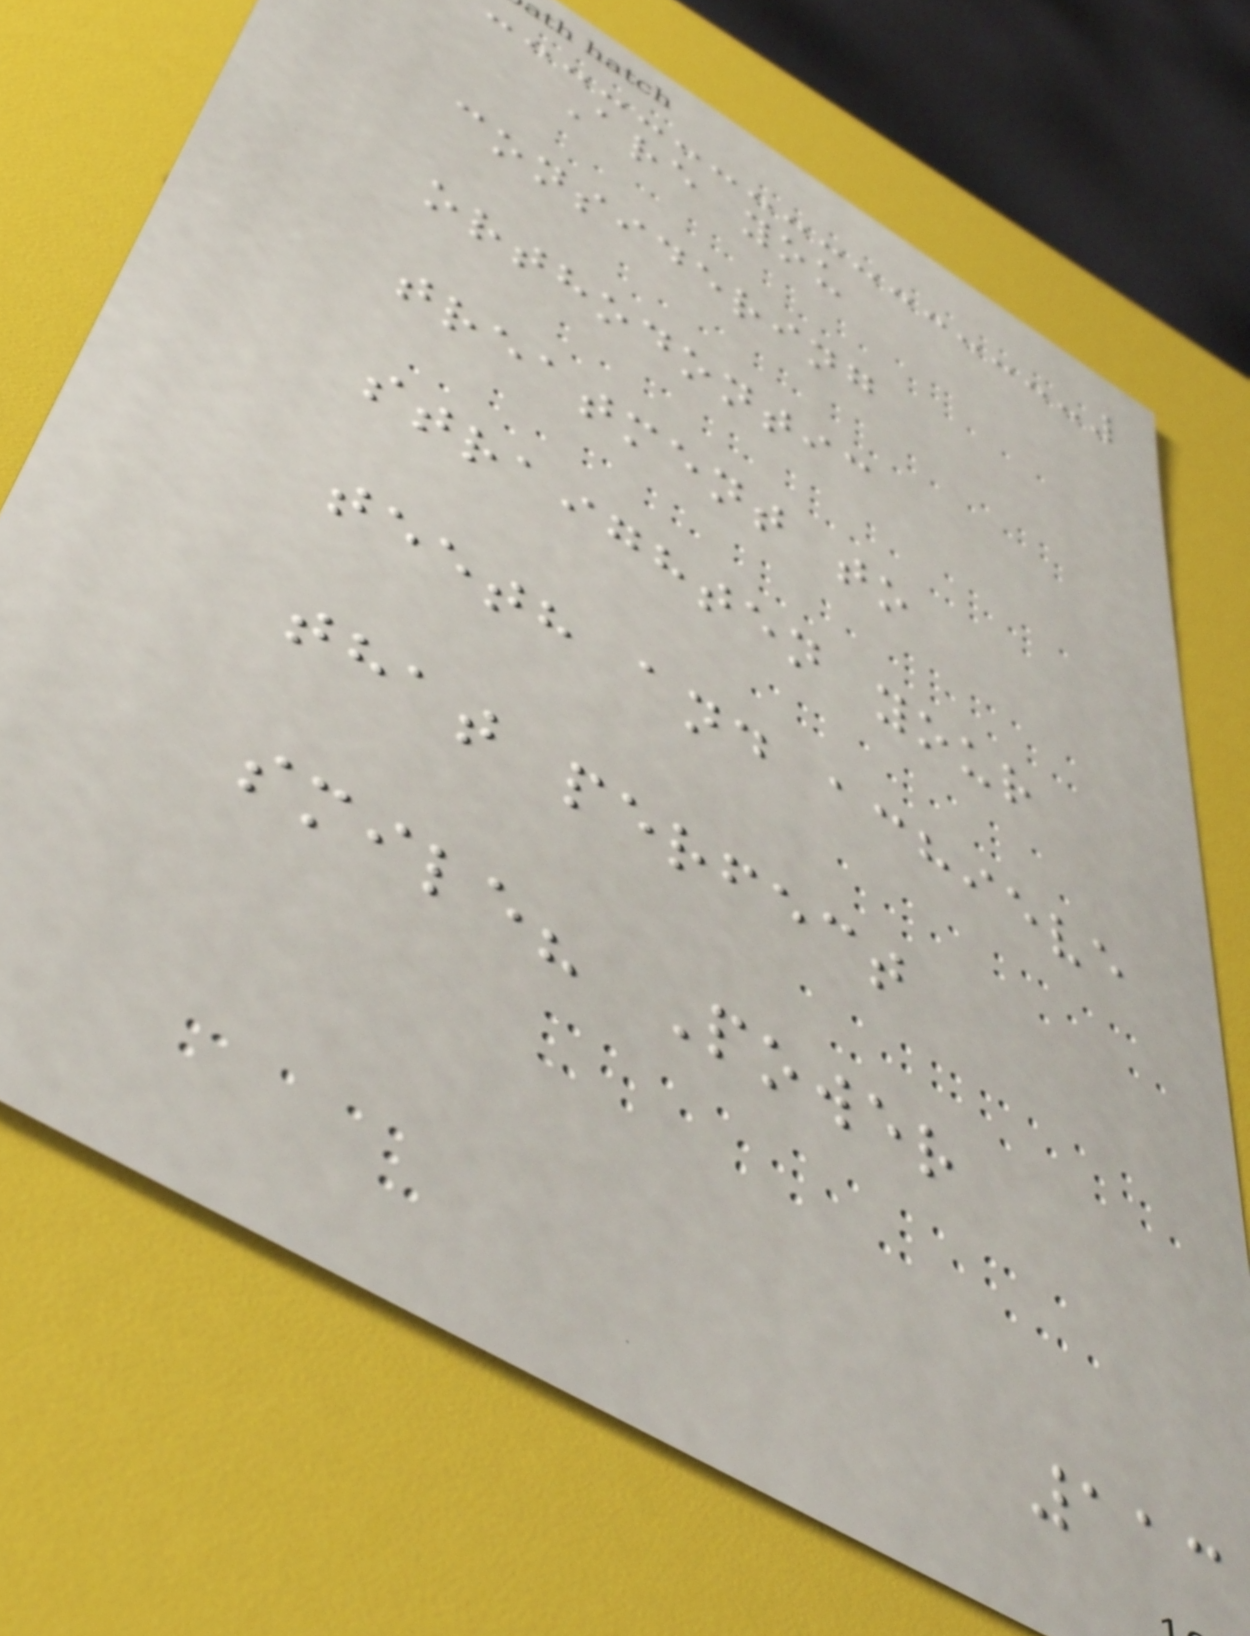Are you
considering
orthodontic
treatment to
straighten your
teeth and achieve
that perfect
smile? Power
113
